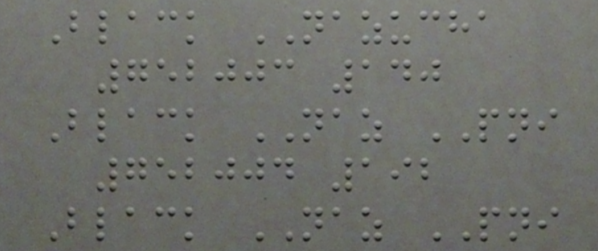Black NAZUCHA
752003 140
Black NAZ PNI
752004 192
Black NAZ PNI
